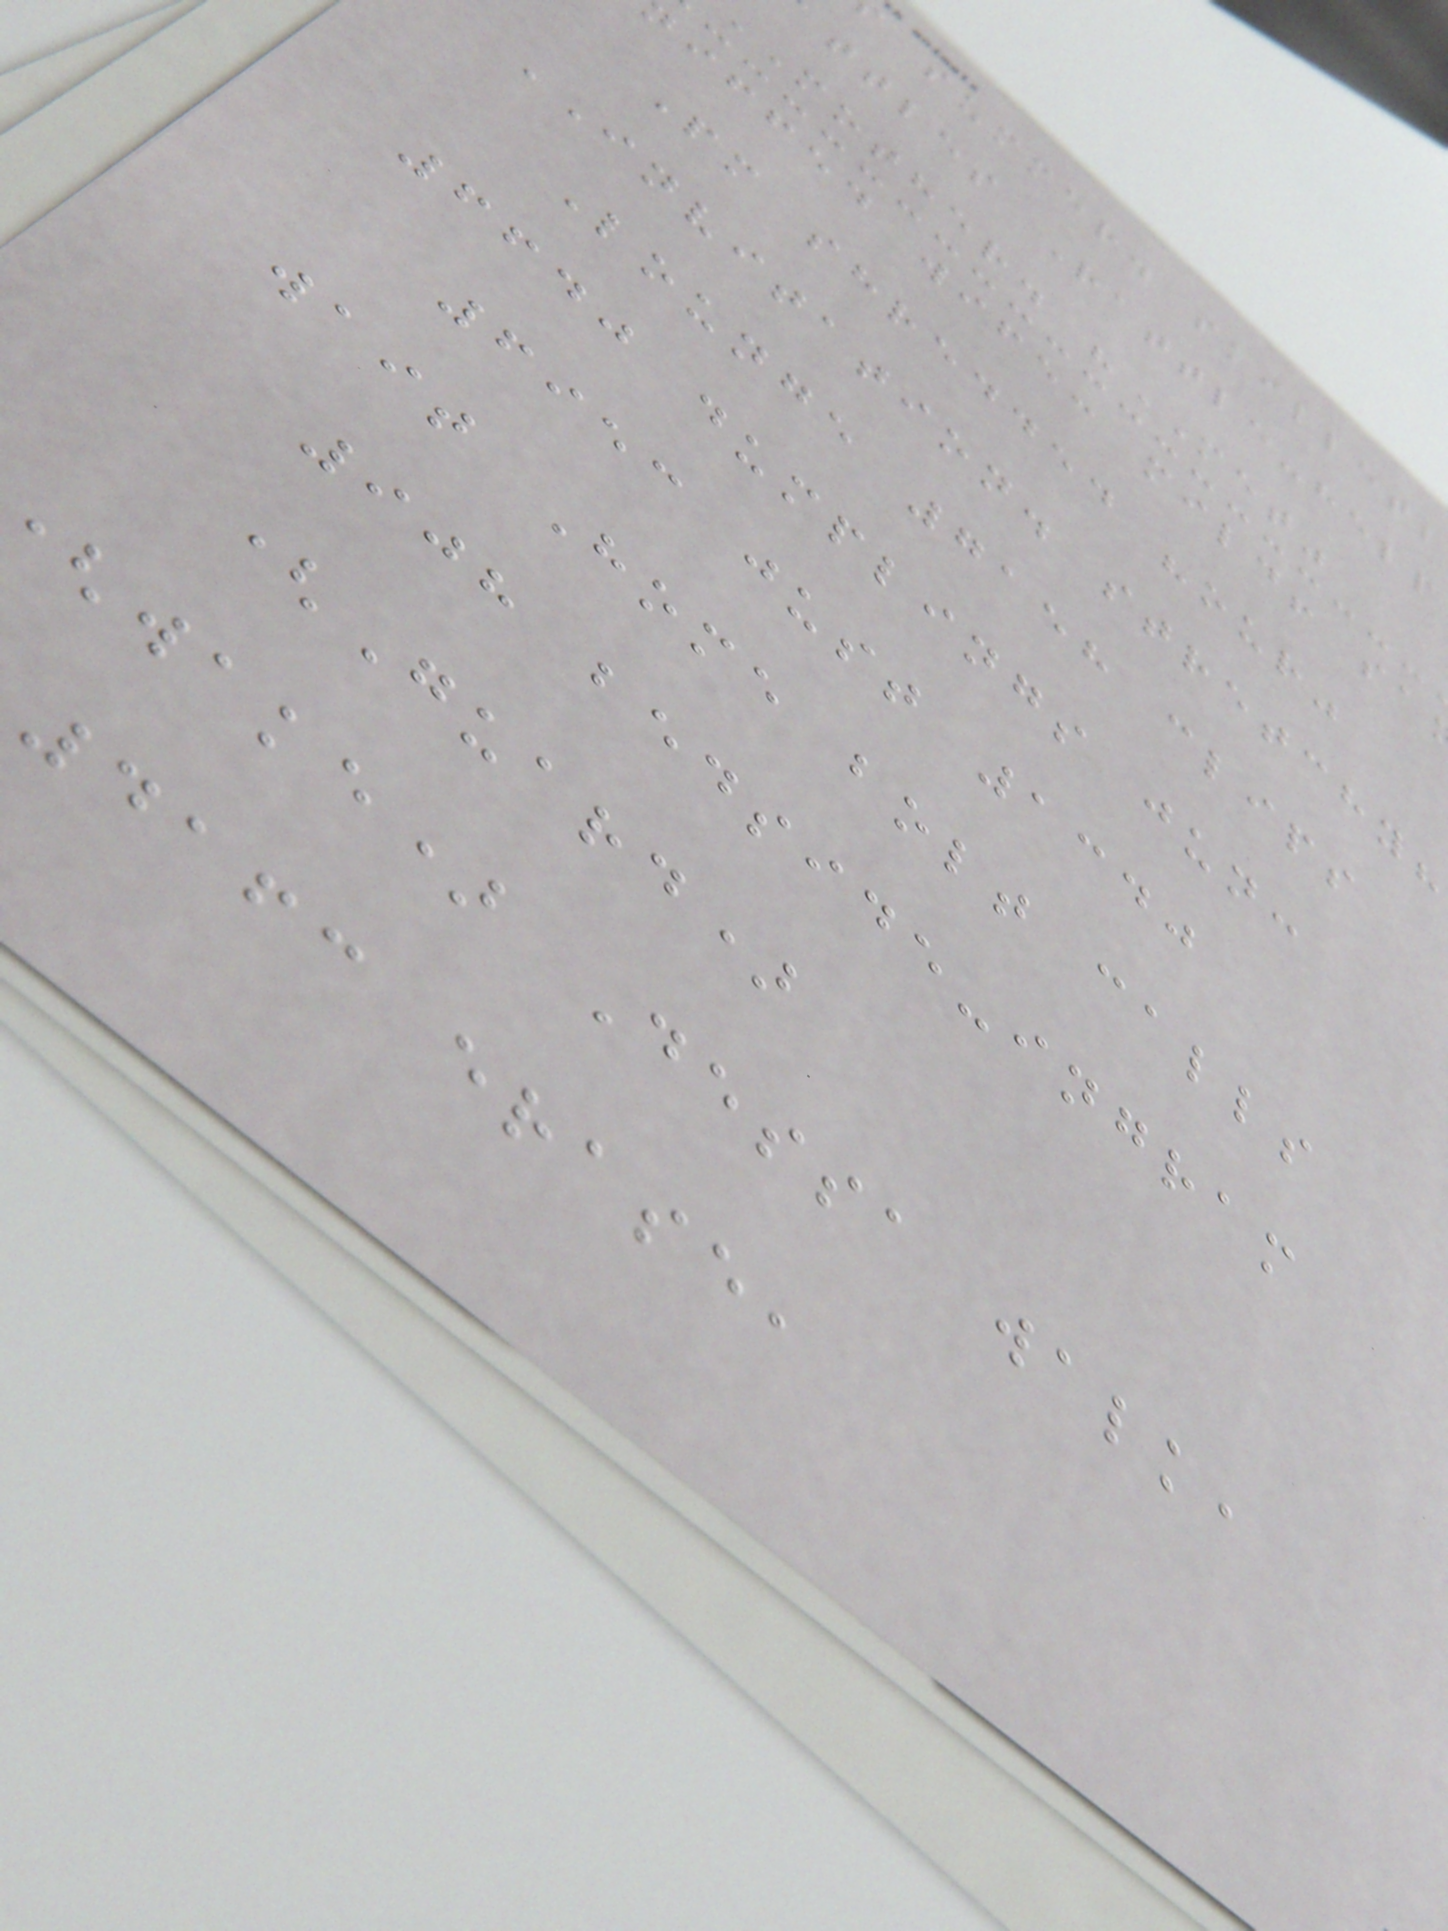summer. skillet;
ttles Rattle-help
mother. "MET"
iffed wife: mild! sa
Pm shredded "our"
INVITATION. stretchy?
Lounge 7158 clips
6640 dumplings jun:
6953 just 1340
wait Home bolt calls
908 bedside-ingram
(Guard)
wake) Dessa walk,
4163 erase,
